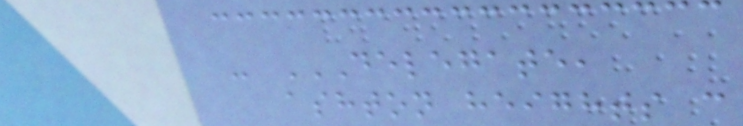- DELEGATE,
ASHTON HEIGHTS C
